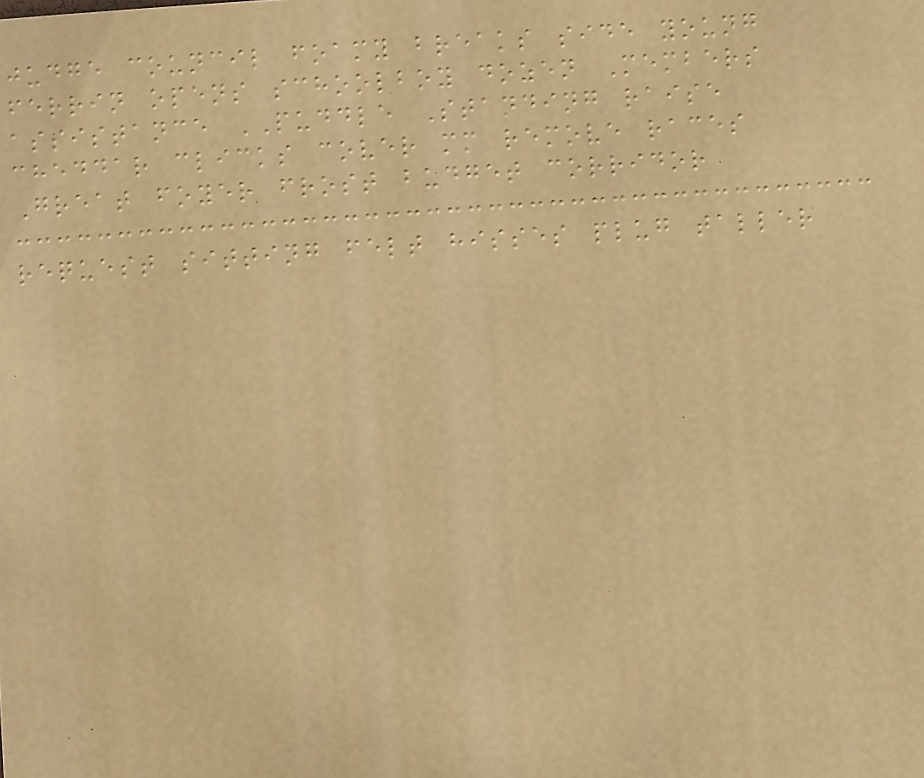judge council foamy breaks side young
ferrin opens schoolboy dozen Members
assistance PUDDLE Standing raise
cheddar clicks cover mm remove races
Great foyer frost budget corridor
request sitting felt hisses plug taller
